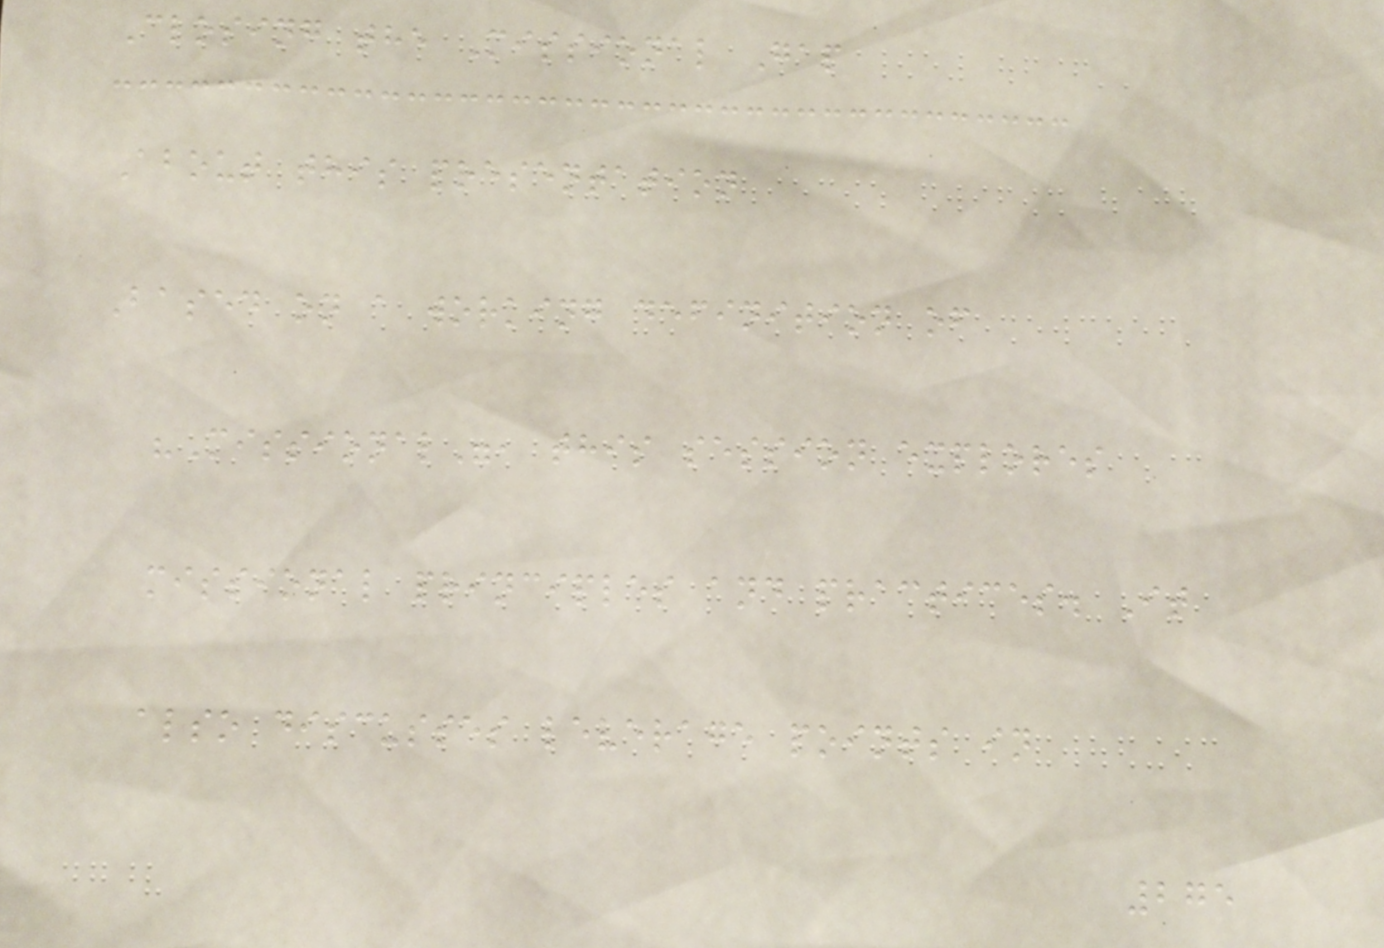Closing the Missional Gap
About this presentation
Based on a working definition of
"Missional", this session explores
missional principles and practices. It
also discusses leverage points in
275
